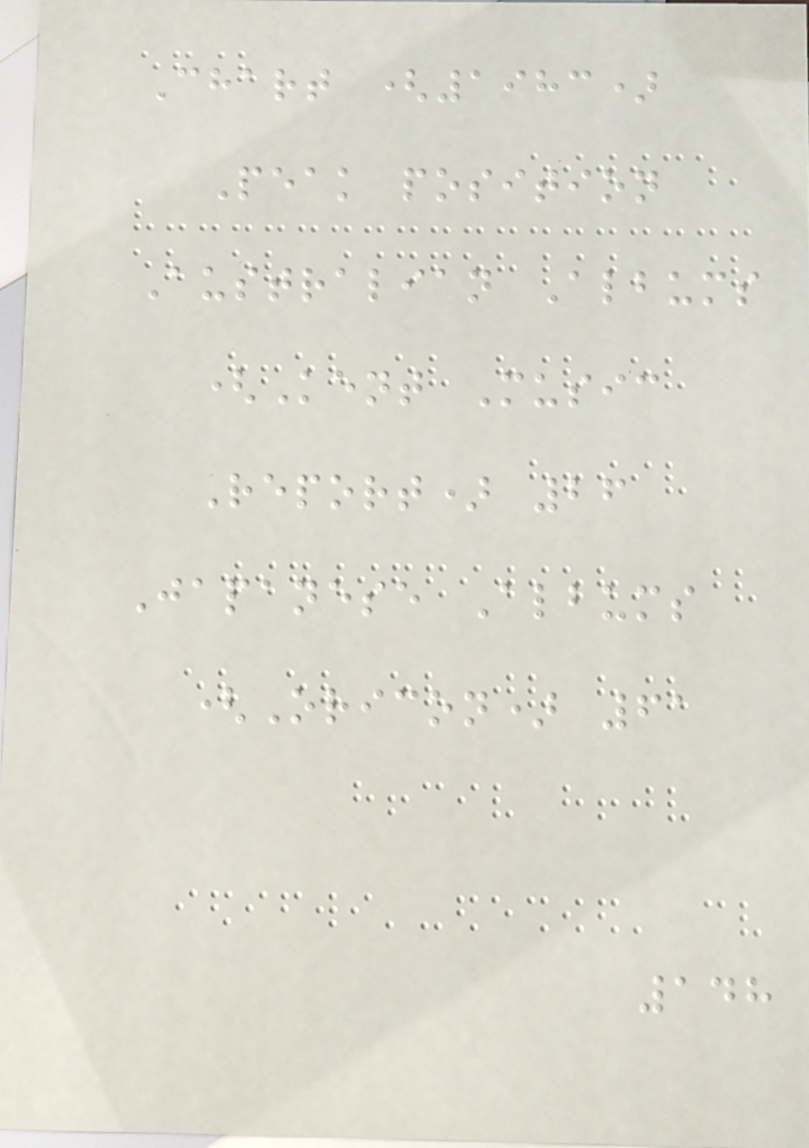Chart (1983)
Peak position
Australian Albums
(Kent Music
Report) 26
Japanese Albums
(Oricon) 61
148
